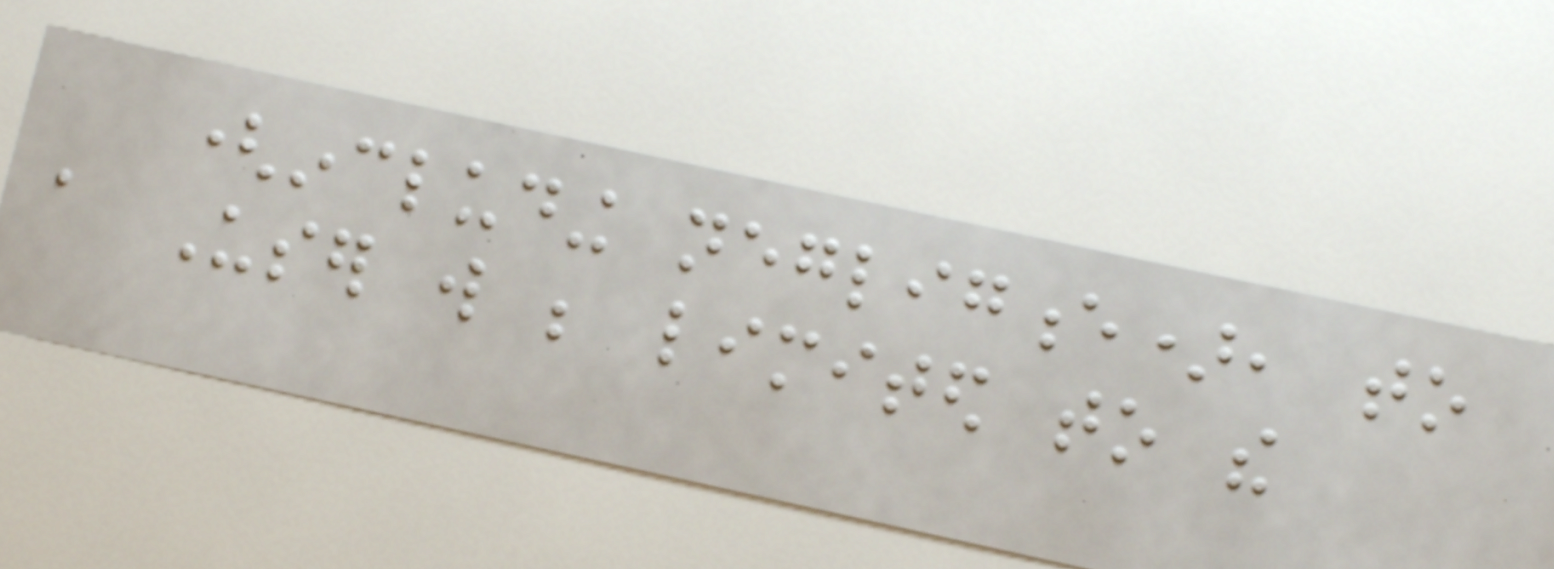(including negligence), to
a User will be limited to the
